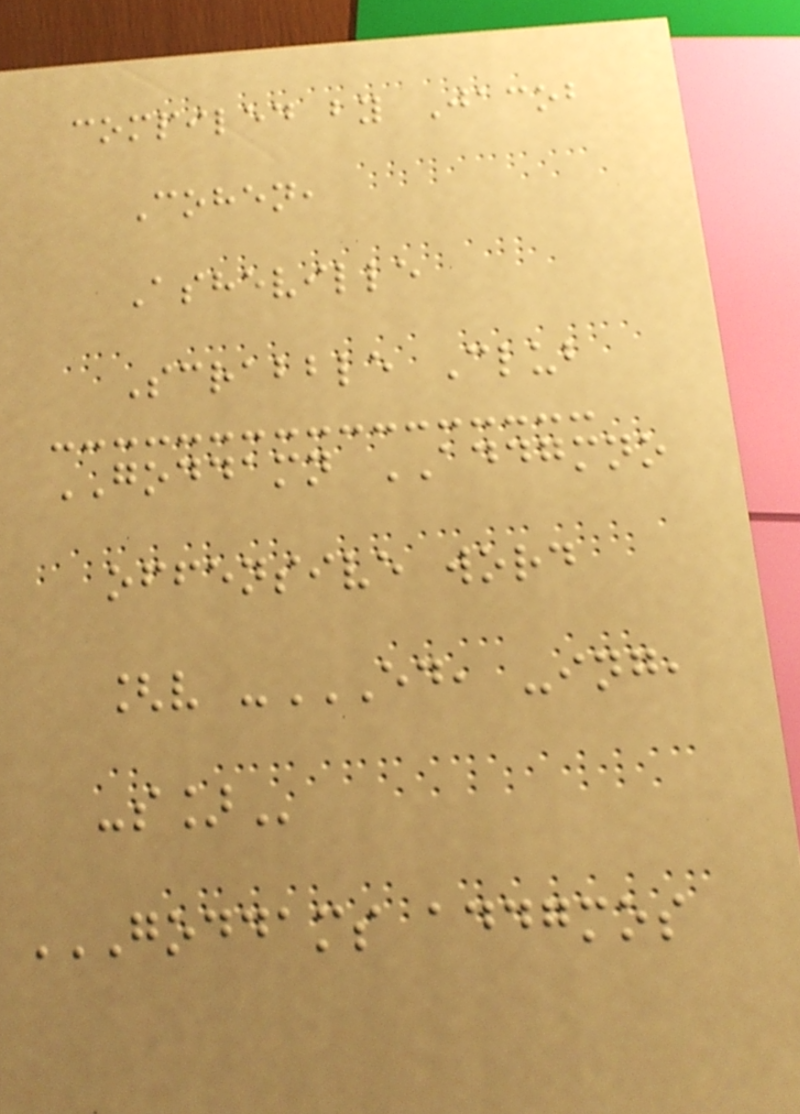compiled by Jacob
Cohen,
Asheville
Scrabble Club
GODDAMN ADDGMNO
offensive word
[v -ED, -ING,
-S]
GODDAMS ADDGMOS
